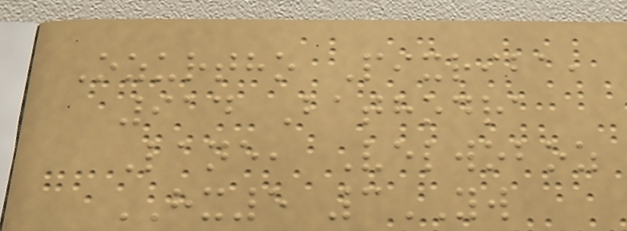Ozurtho Pixriba,
914 Bathodra
Lane, Velwoboz
HX5 3YW
